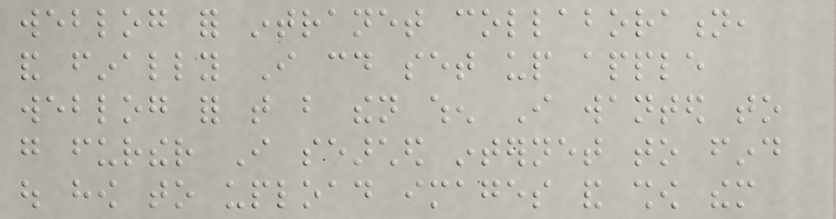weblog for intranet collaboration,
and finally I could set up apple
weblog for that but then when I wanted to
go further I searched internet to find
out how to upload images and show them
